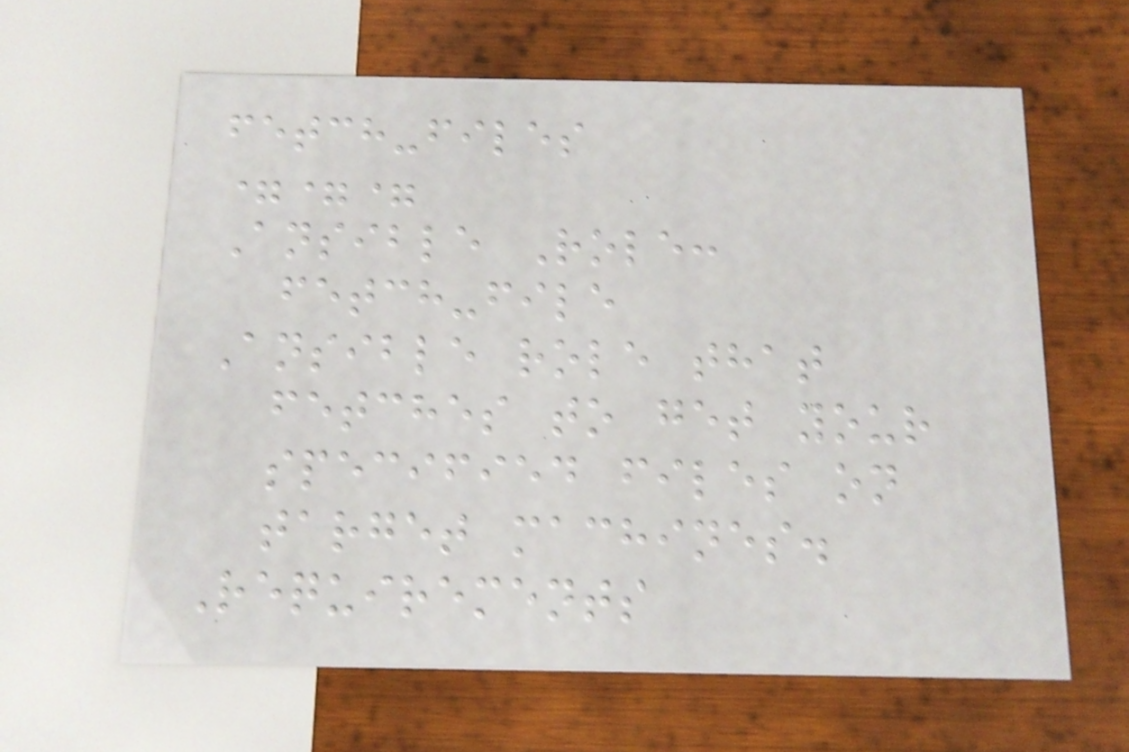fetch-files
===
Ansible Role:
fetch-file
Ansible role that
fetches to get your
specified files on
target machines.
Requirements
